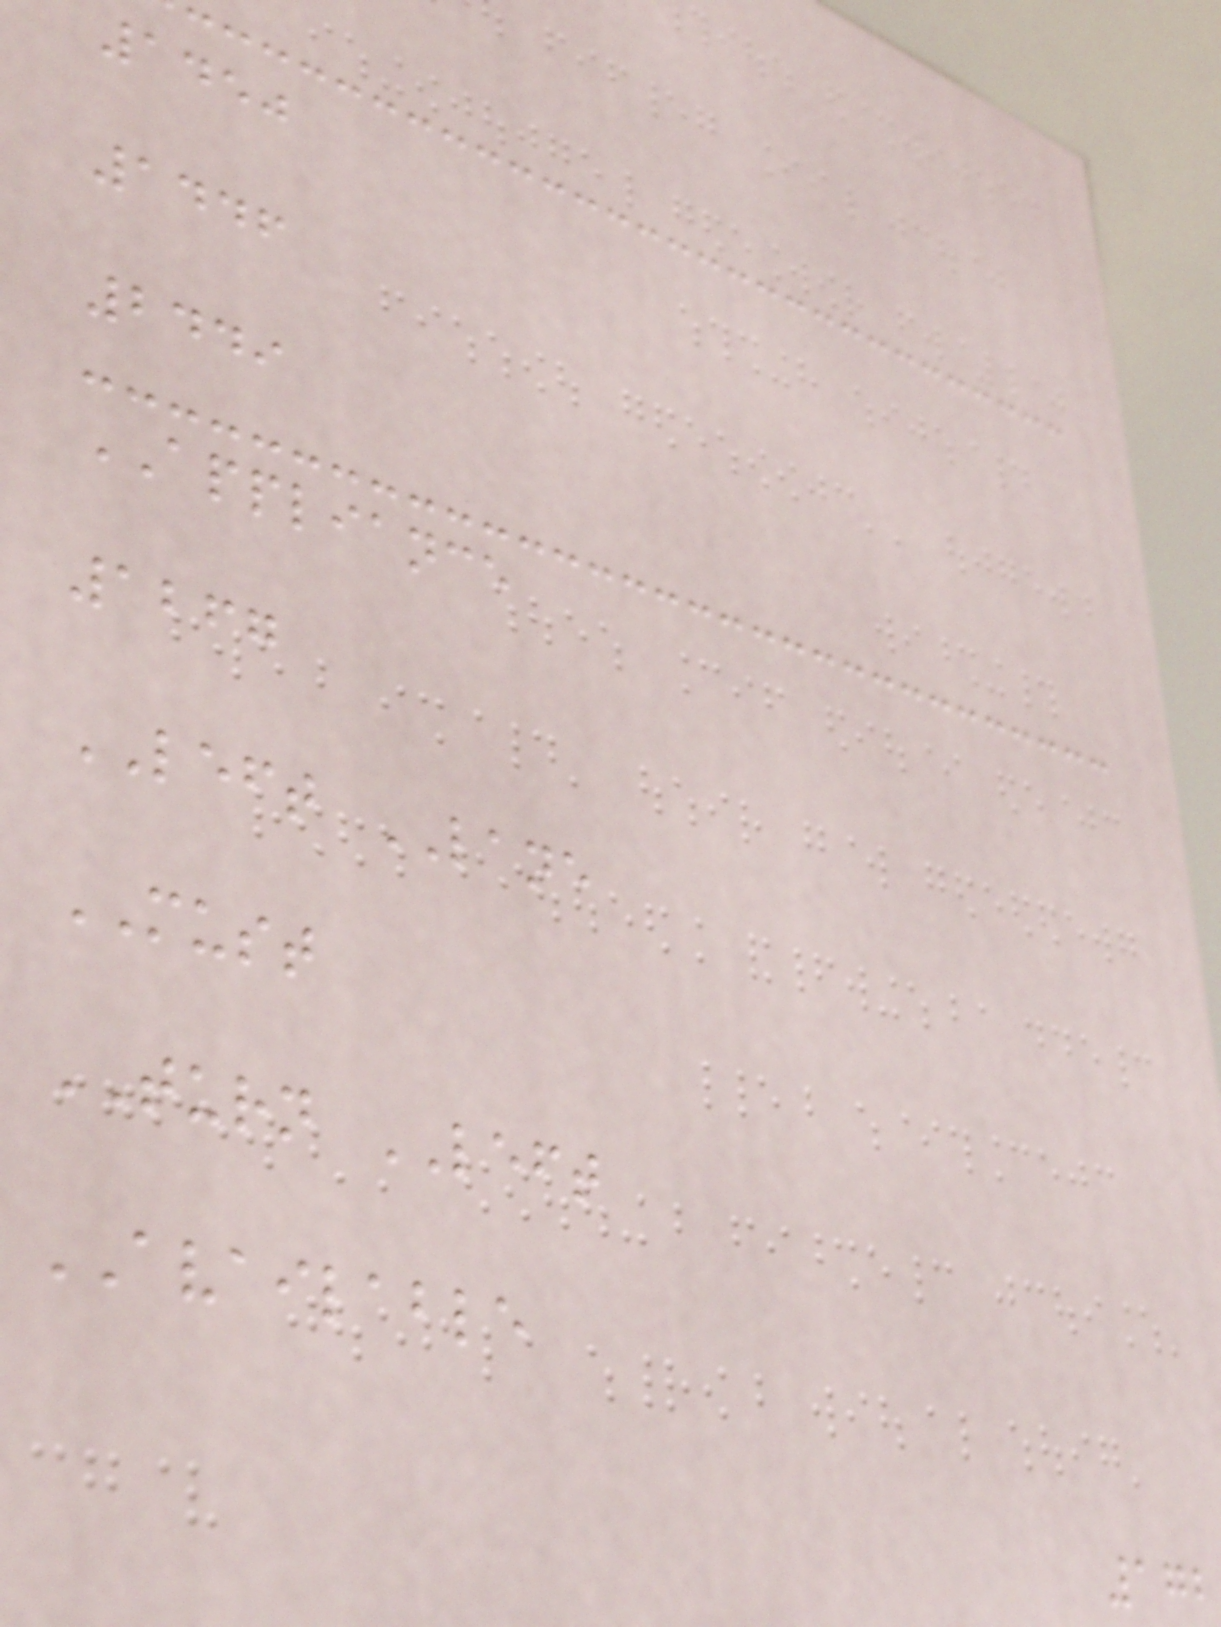1450
1446
2449
APPLIANCE
1267
LEFT LANE
MUST
TURN LEFT
AVAILABLE
172
